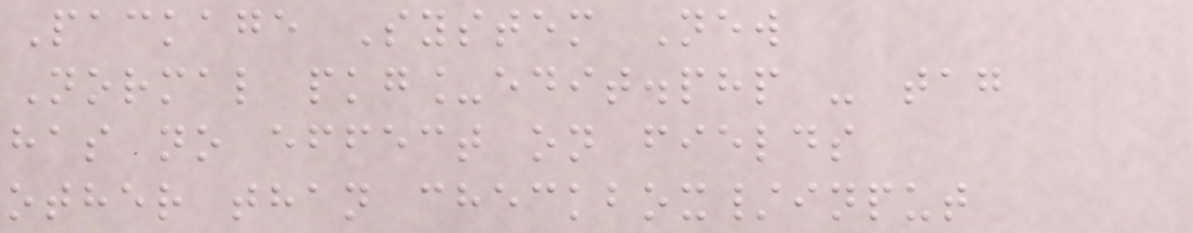Package System New
Normal pkg_edit.php - tag
has no effect on fields
other than checkbox/input
